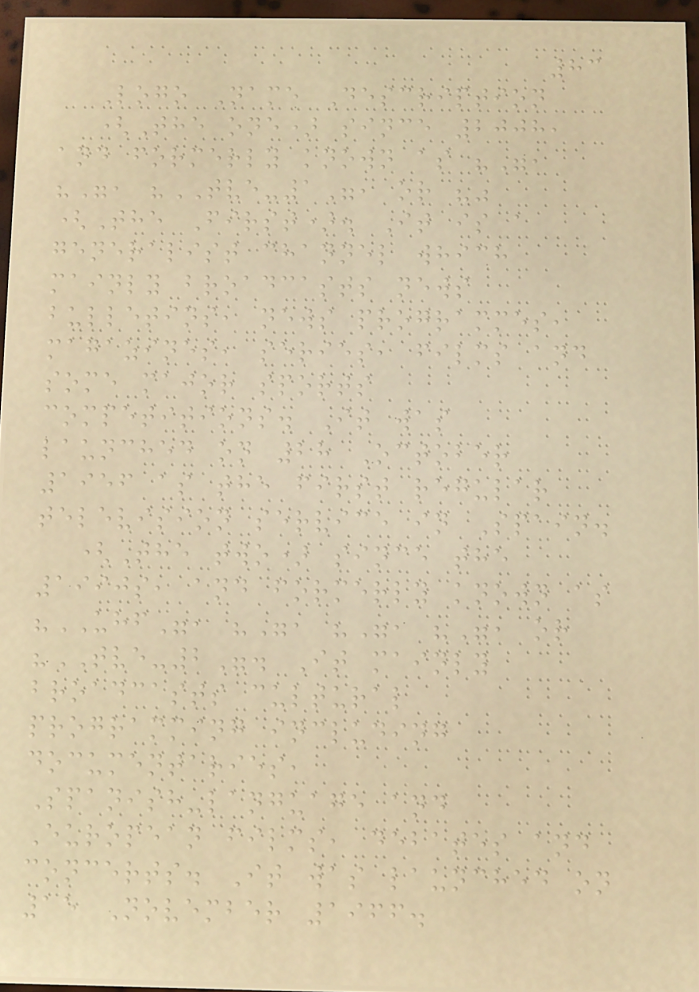83
Logo Name Description
(The one) since 2008,
and formerly known as "",
"", "TVE-1", or ""
(The First). It is a
generalist channel which
mainly broadcasts news
bulletins, news programmes,
magazines, series, films and
some major sports
competitions. It was
launched on 28 October
1956 as the first regular
television service in Spain.
(The two) since the
1990s, and formerly known as
"UHF", "", "", "", or
"TVE-2". It mainly
broadcasts cultural
programming including
documentaries,
Spanish-language and
European films, debates and
concerts. It was launched on
15 November 1966.
